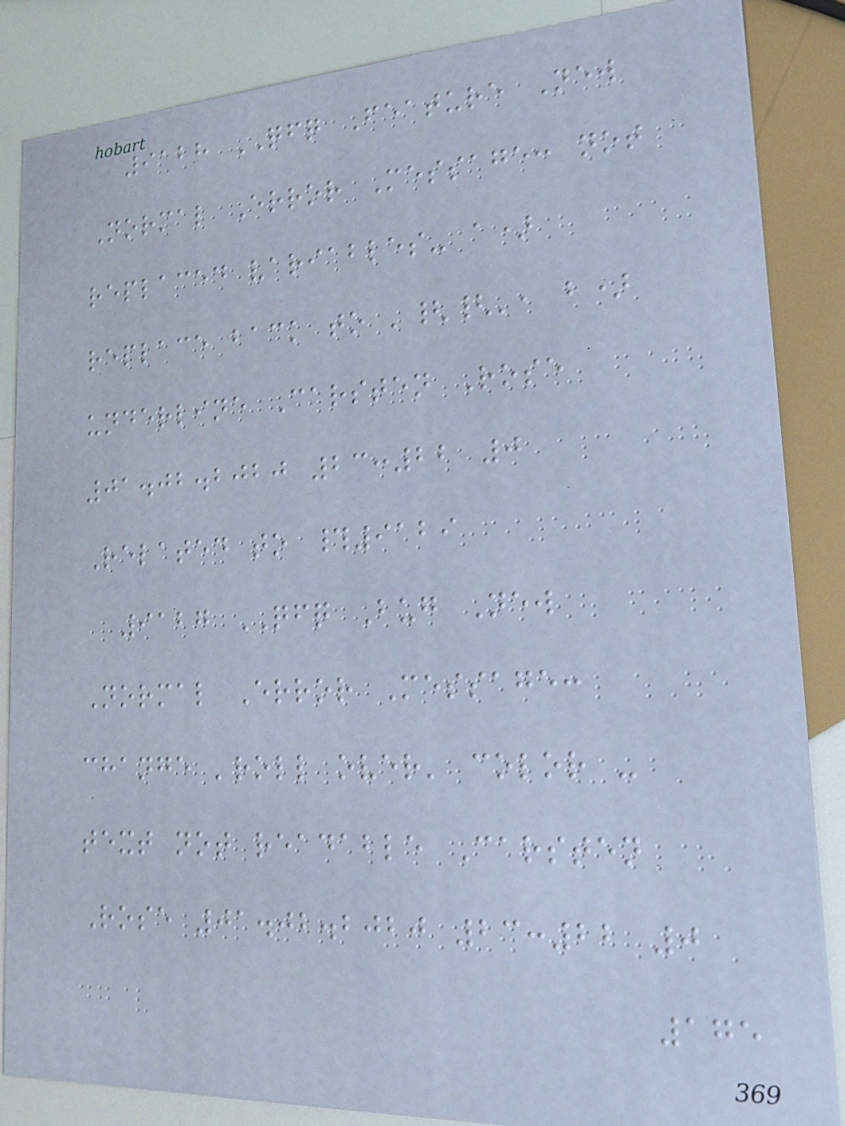9128 QFQ Feature New
Normal Error Message: not
replaced variables- a)
replace back to '{{', b)
underline Carsten Rose
01.02.2020 23:22 0
Related to #9129
9127 QFQ Bug New
Normal Error Message:
change 'roll over' color -
text not readable Carsten
Rose 01.02.2020 23:22 0
175
